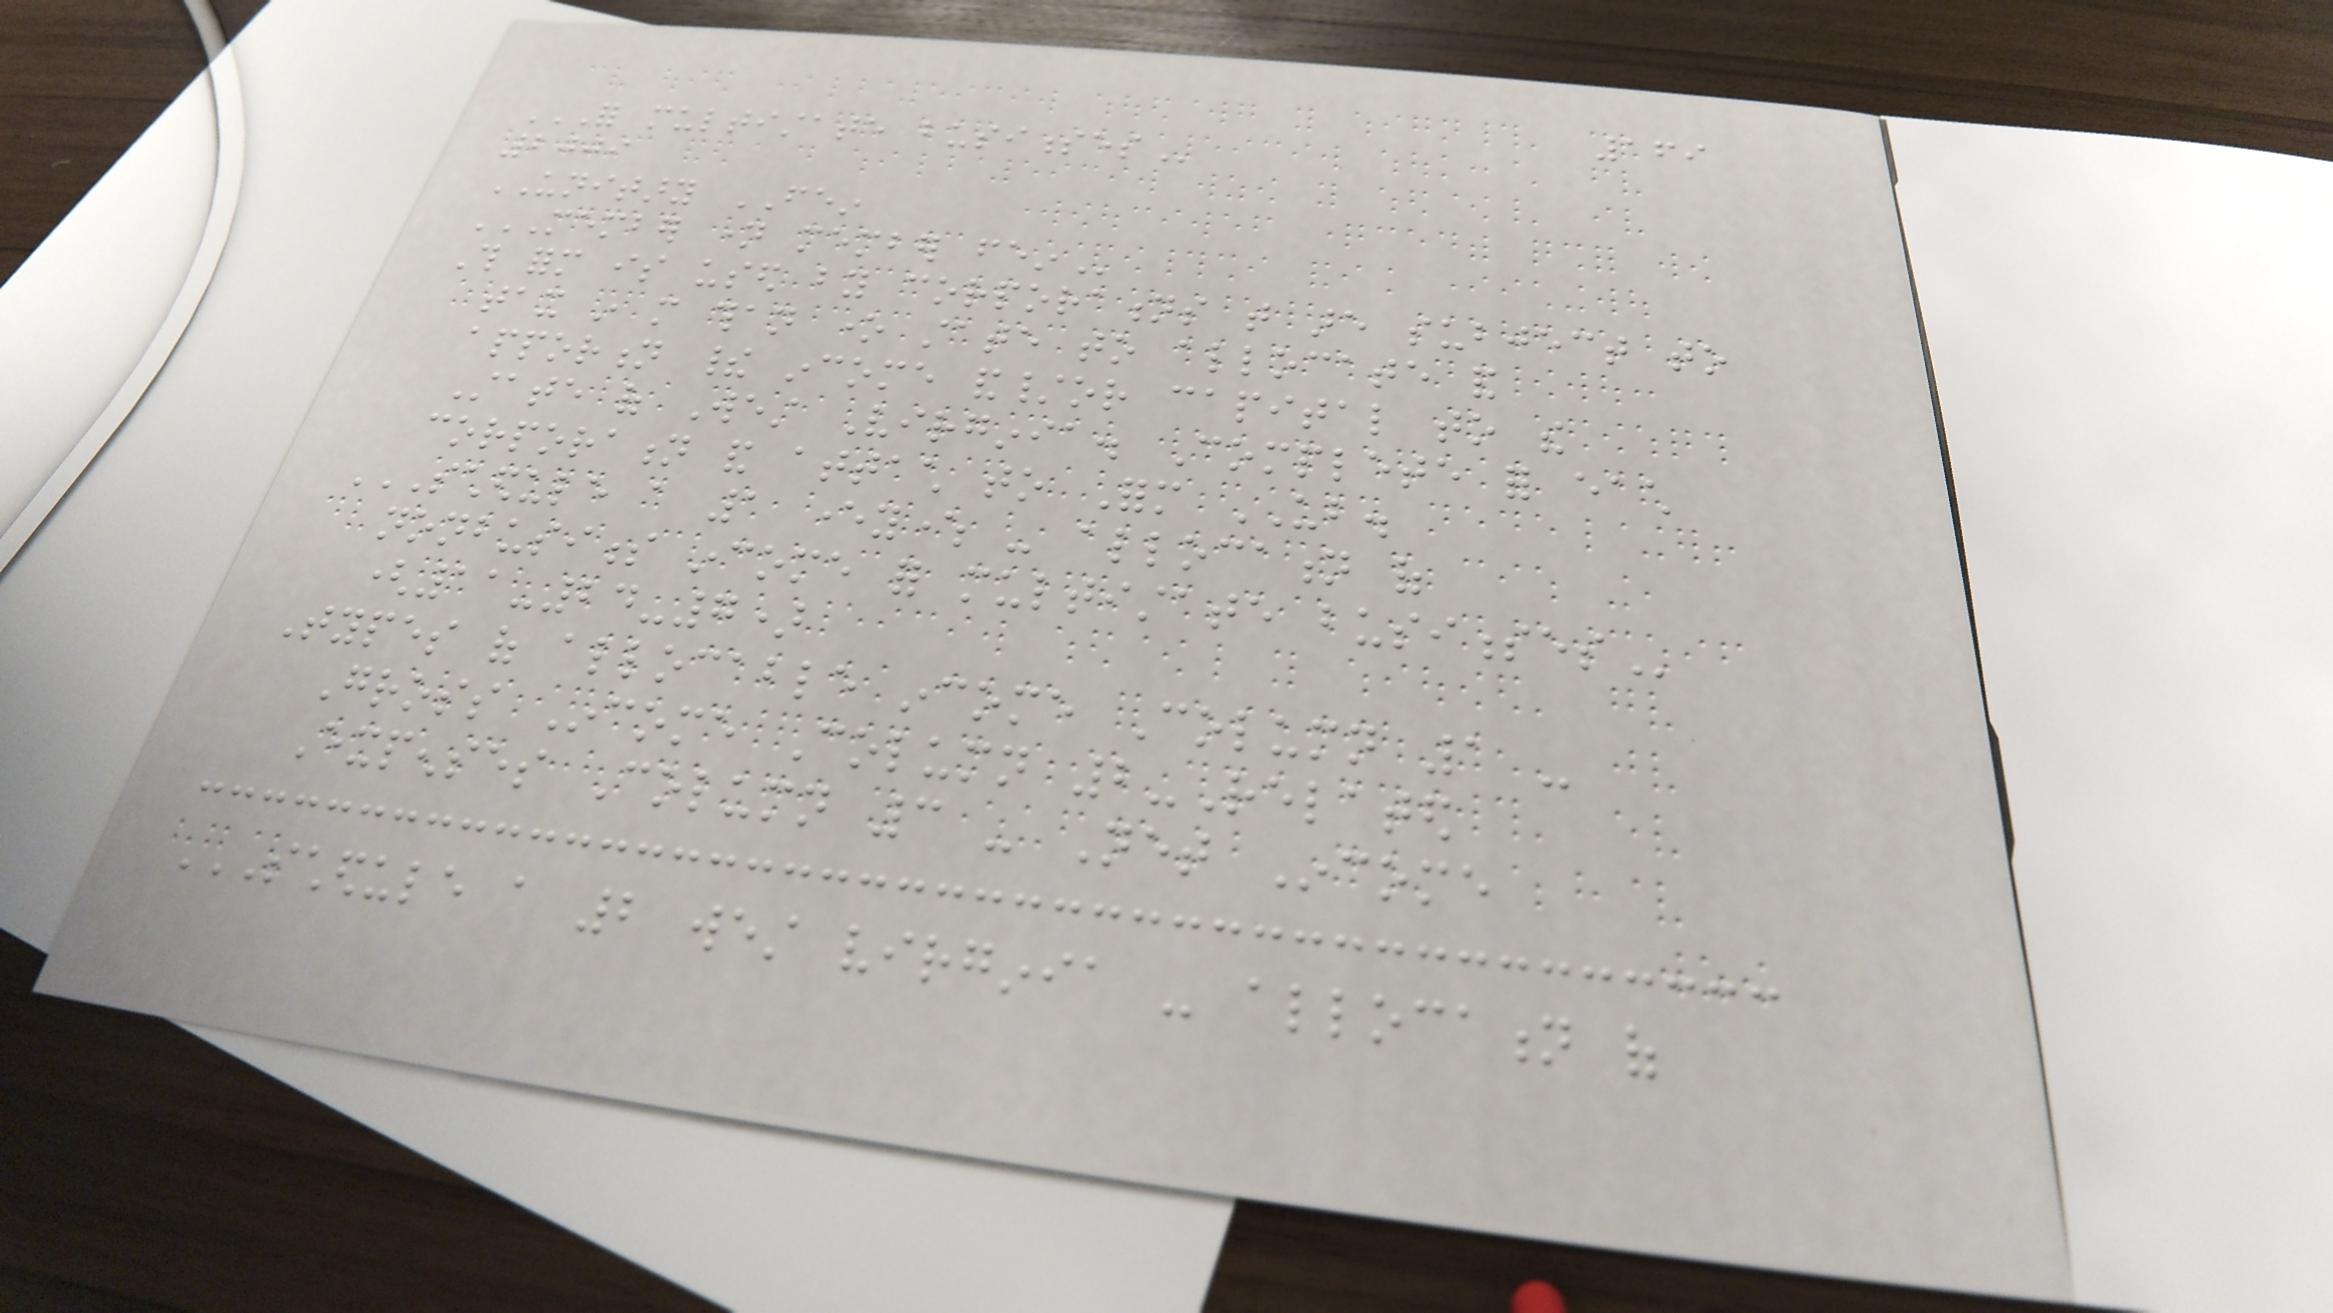169
FOR MULTISTATE BUSINESSES
2009
UNITARY FEIN
MEMBER NAME MEMBER FEIN
This form is used by corporations that are subject to
tax in more than one state to allocate and
apportion their income and/or capital to the
State of West Virginia. Complete for each
corporation and attach to Form UB.
SCHEDULE A 1 EVERYWHERE - ALLOCATION OF
NONBUSINESS INCOME FOR MULTISTATE BUSINESSES
(11-24-7)
Types of allocable income Column 1 -
Gross Income Column 2-Related
Expenses Column 3 - Net Income
SCHEDULE A 2 WEST VIRGINIA - ALLOCATION OF
